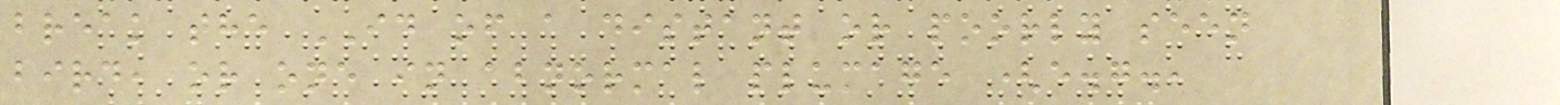break the ID of a distant or poorly seen
bird, or one in abnormal plumage (e.g.,
